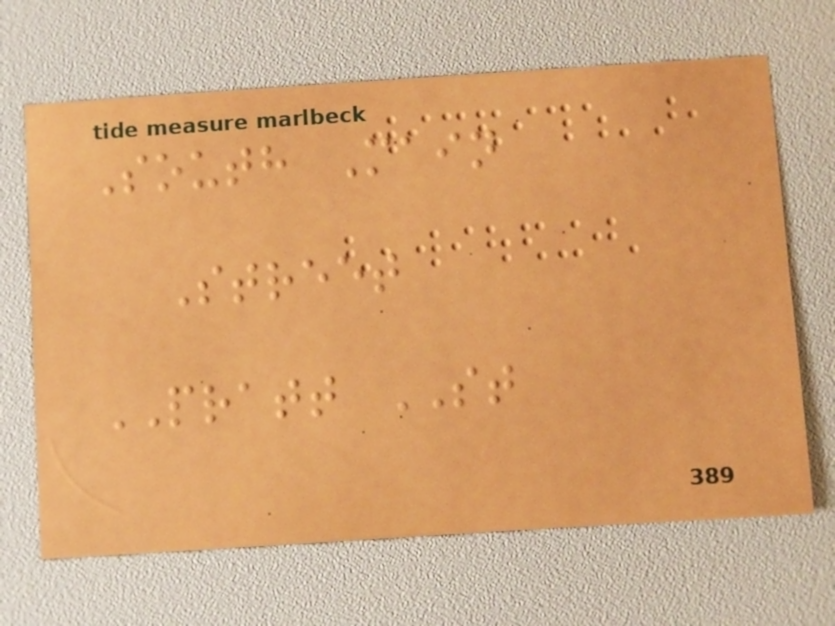South Main
Street
PRATT ST
